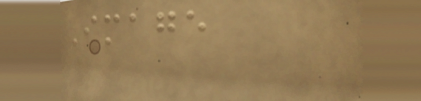Image
